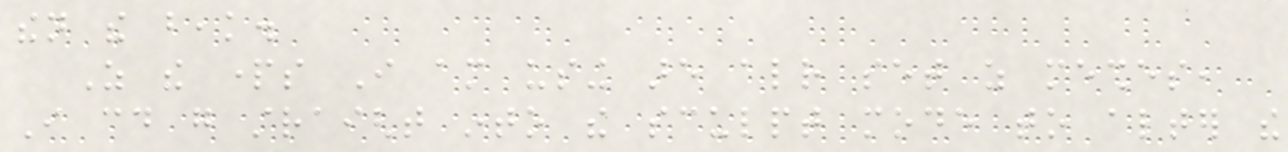then the beak.
As the parts I am using are already set as meshes,
I could go straight into the sculpt mode to alter the
